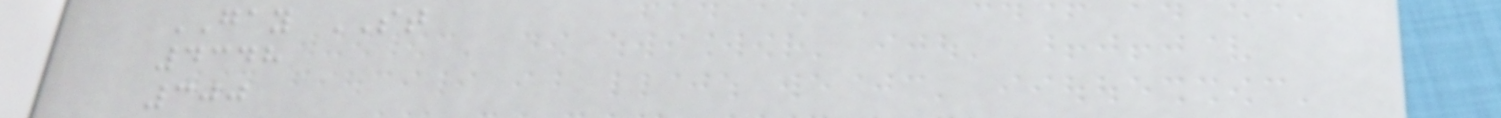GAY ST
4348
300
